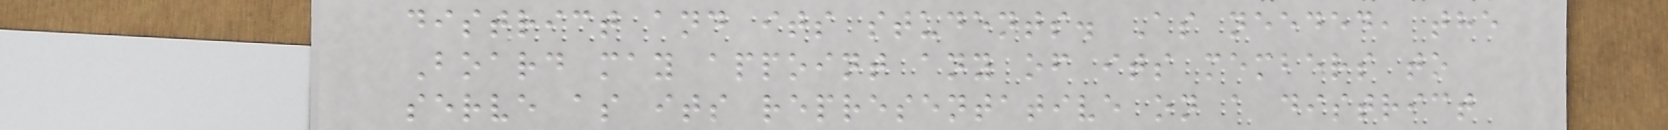district and its students. As needed, the
Board may appoint any of its members to
serve as its representative on a district
